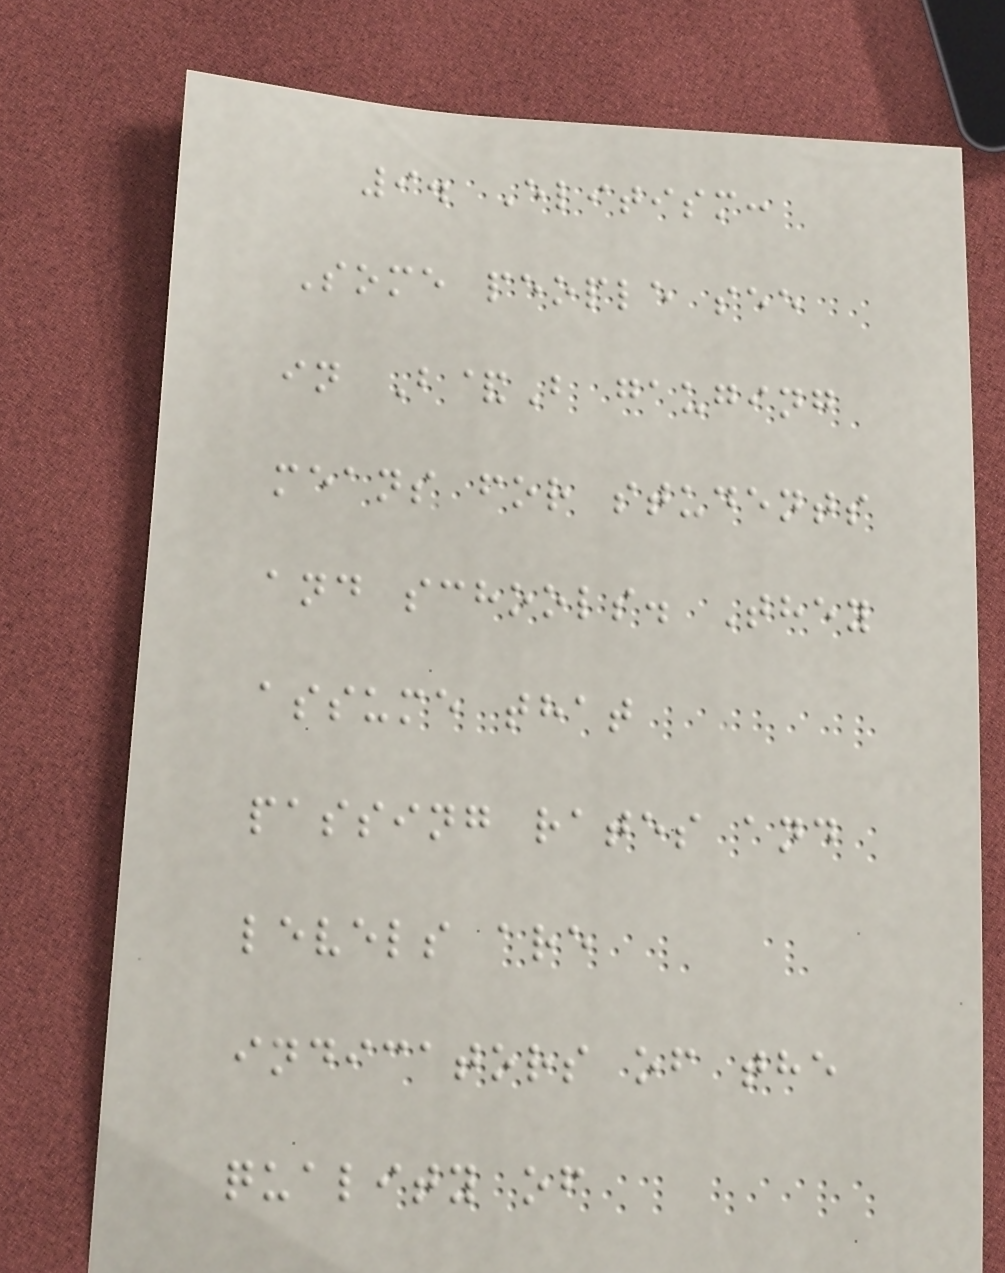9. Elitism:
Some people see
in B&B gauging
means for students
and schools. They
assume that
passing rates and
levels are
indicators of the
quality of
